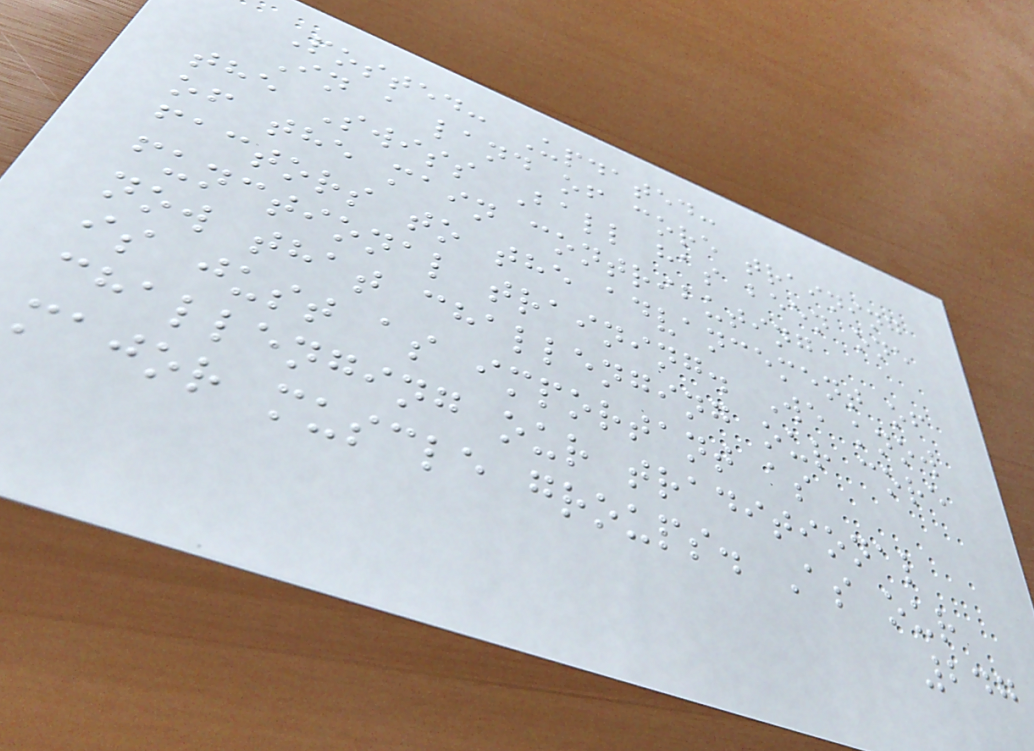Posted: Updated:
In a land of core training
the Swiss Ball has been one
of the main contributing
factors to the advancement of
functional training. We know
now that challenging our core
is just as important as
challenging our traditional
major muscle groups. As our
247
